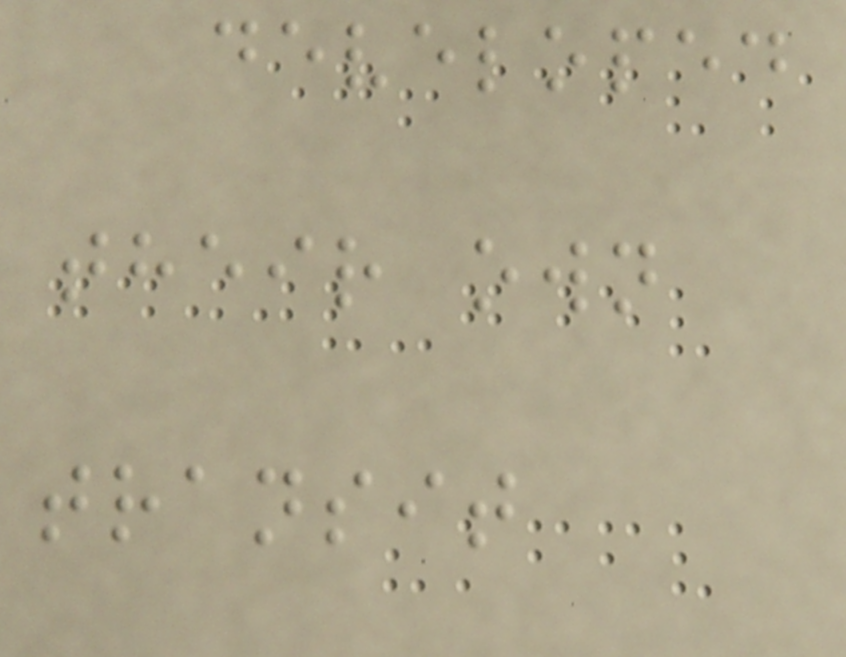developed
their own
transit
